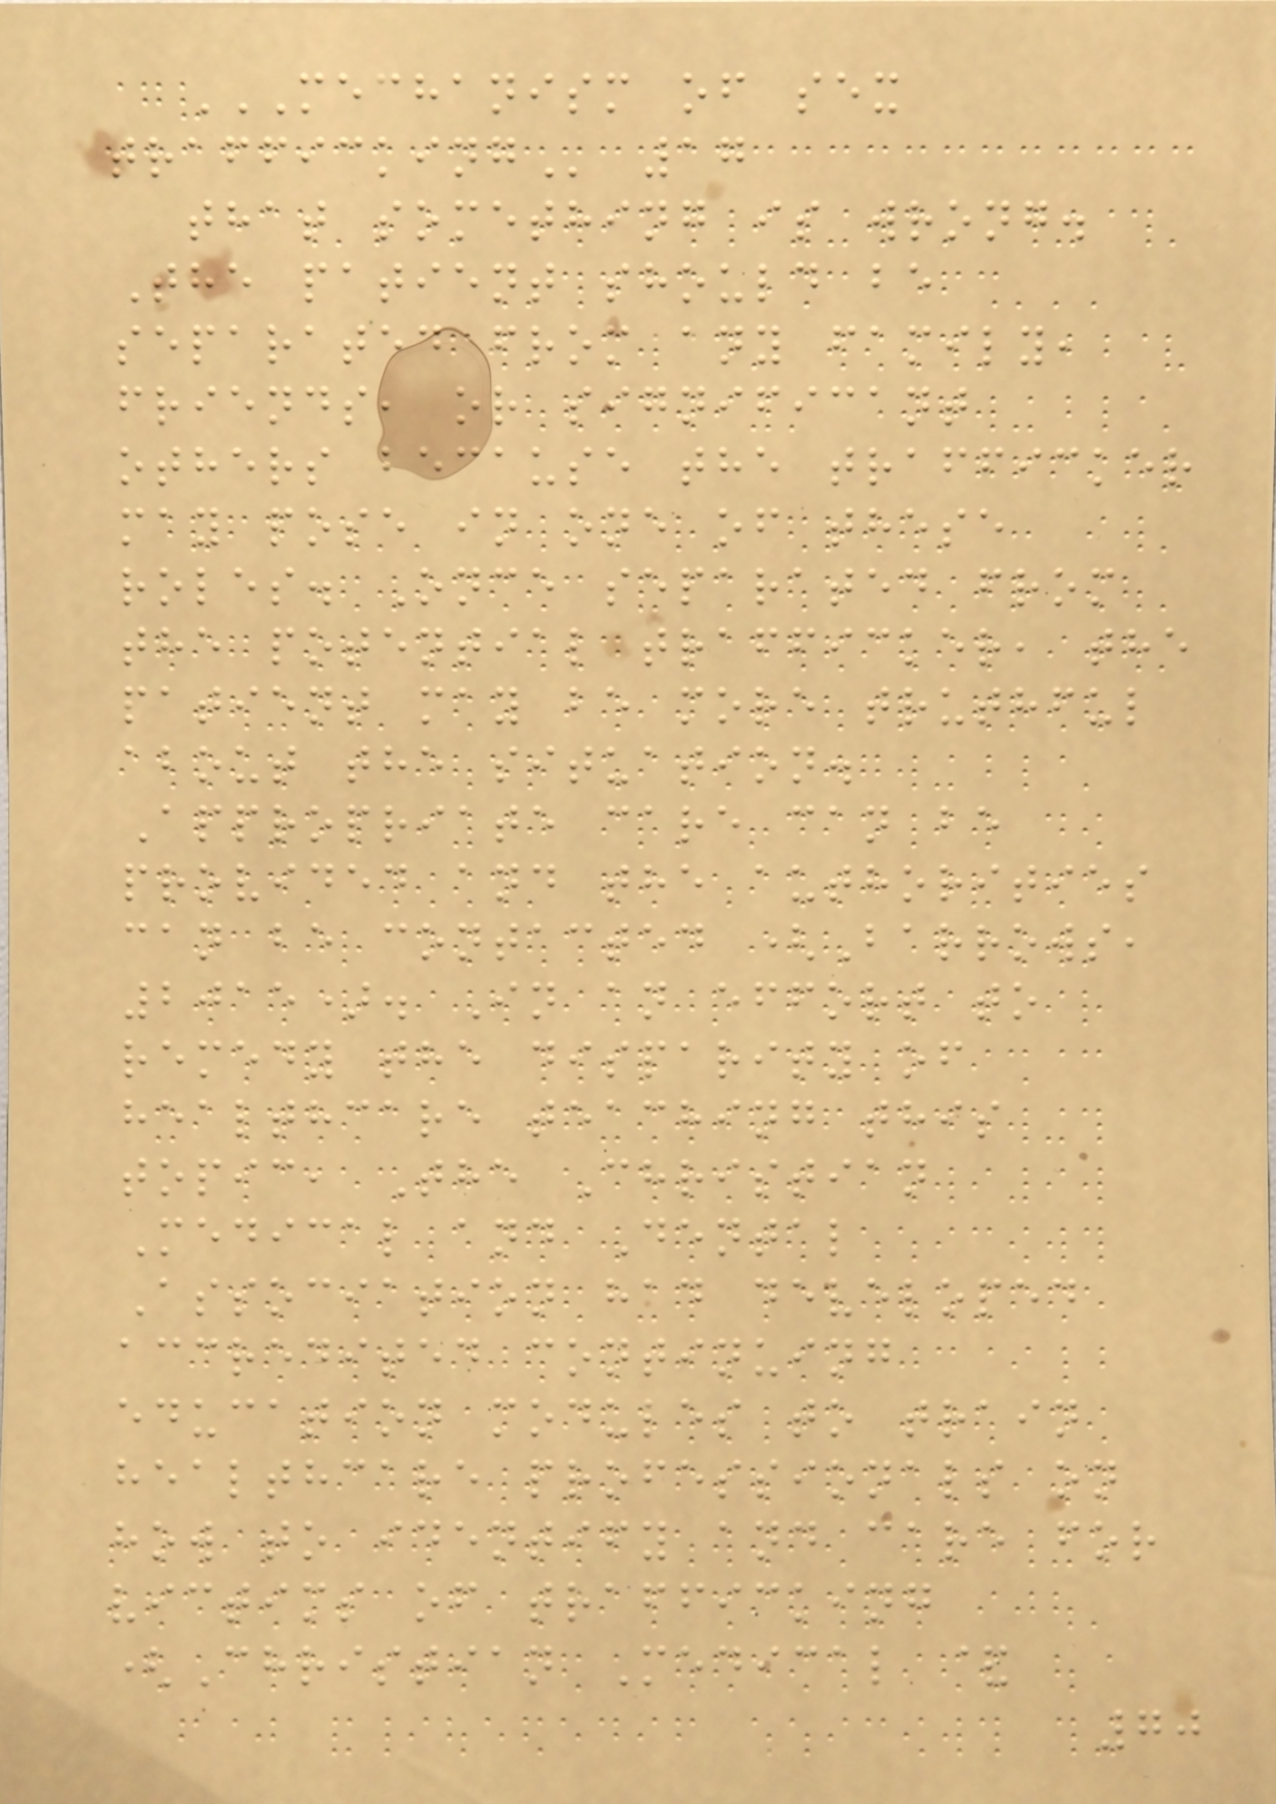MECHANISM OF SEX
TRAFFICKING 17
that something is wrong.
The patient should be
separated from any family,
friends, or significant
others because the trafficker
may pose in one of these
roles. Once separated from
the potential trafficker, the
patient may be more truthful
about the situation.
Appropriate care can be
provided and the authorities
can be contacted (Barrows,
2015). In an effort to
remedy the disparity of
healthcare teaching this
topic, The Christian
Medical and Dental
Association had developed
accredited continuing
education modules to train
healthcare professionals on
how to identify and care for
victims of trafficking
(Christian Medical &
70
